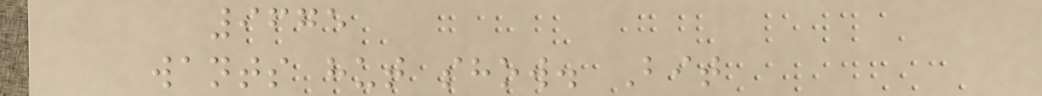9675
wants hut show. Bit
